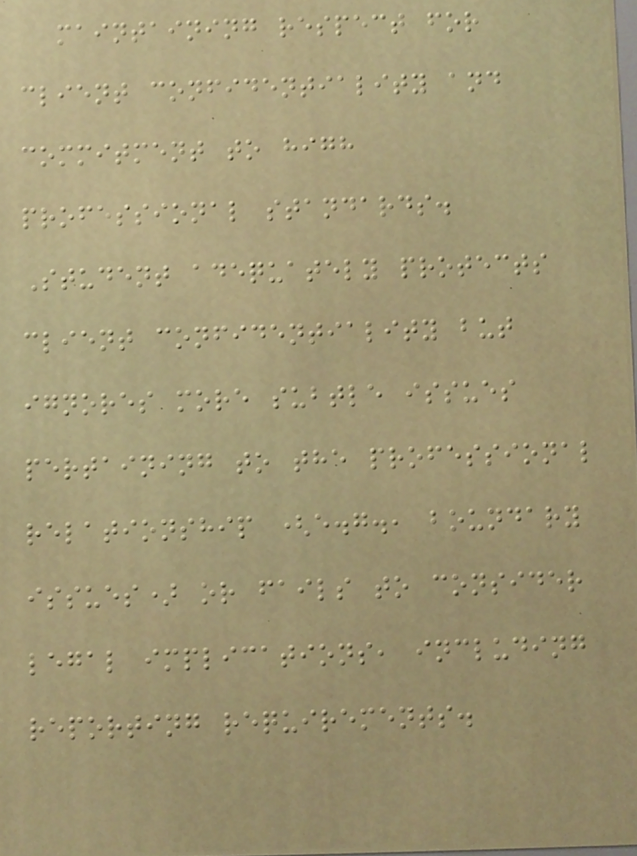maintaining respect for
client confidentiality and
commitment to high
professional standards.
Student adequately protects
client confidentiality but
ignores more subtle issues
pertaining to the professional
relationship (e.g., boundary
issues) or fails to consider
legal implications, including
reporting requirements.
